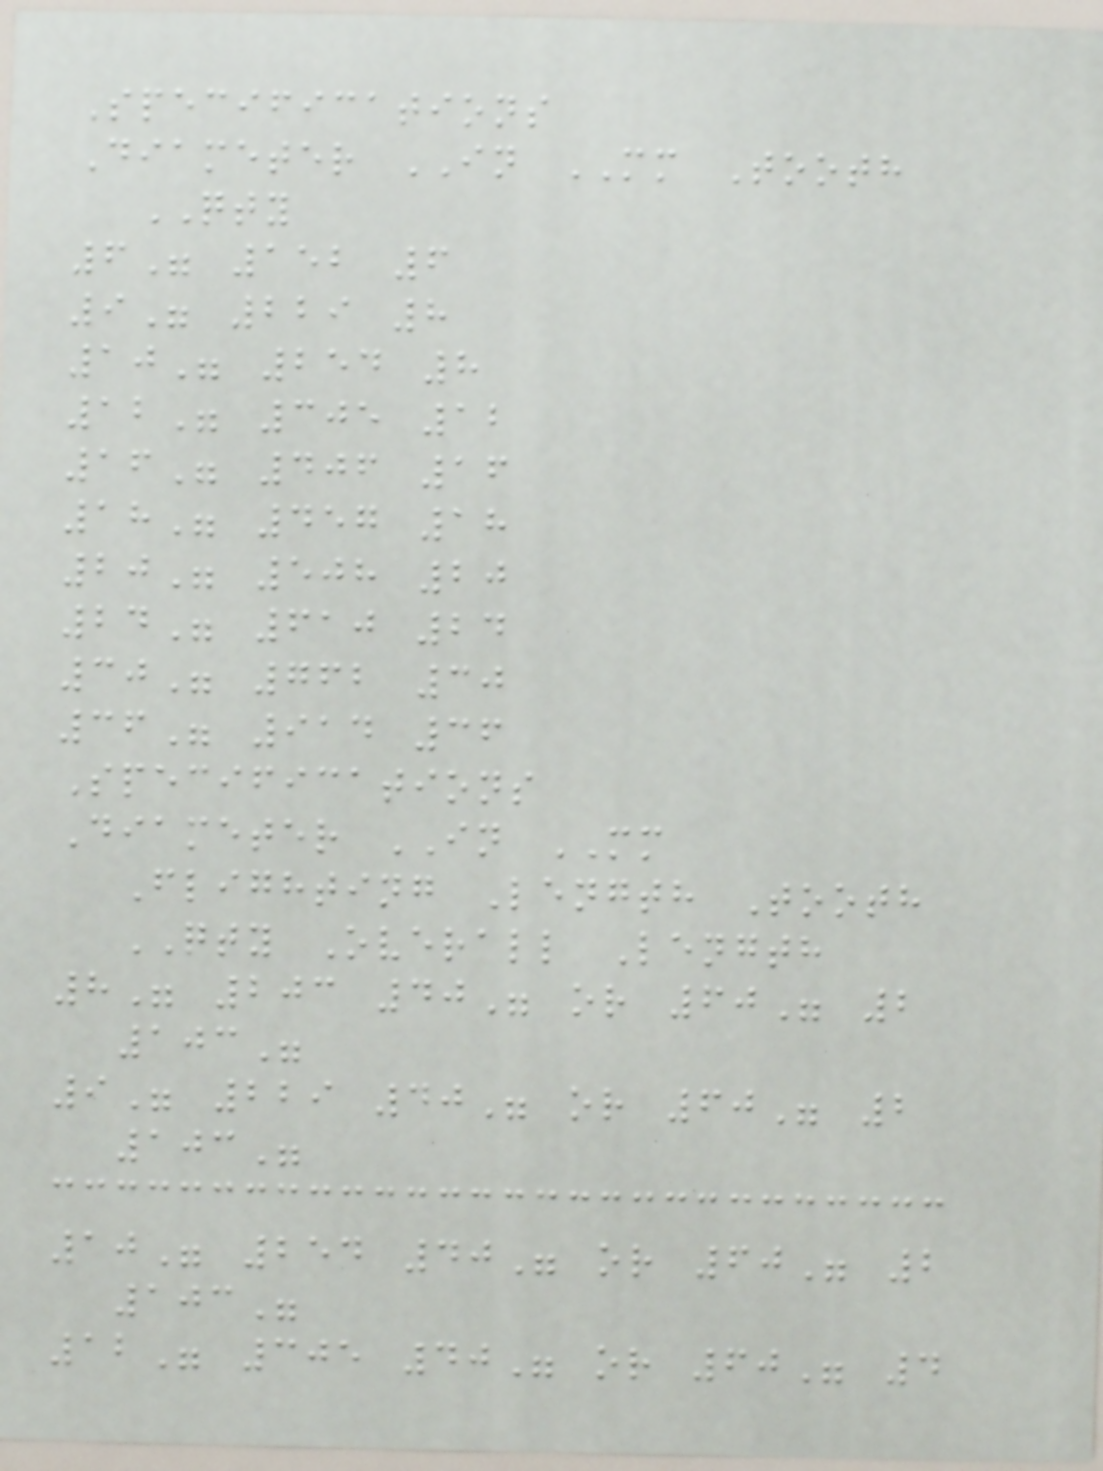Specifications
Diameter IN MM Tooth
QTY
6" 152 6
9" 229 8
10" 254 8
12" 305 12
16" 406 16
18" 457 18
20" 508 20
24" 610 24
30" 762 30
36" 914 36
Specifications
Diameter IN MM
Flighting Length Tooth
QTY Overall Length
8" 203 40" or 60" 2
103"
9" 229 40" or 60" 2
103"
10" 254 40" or 60" 2
103"
12" 305 40" or 60" 4
